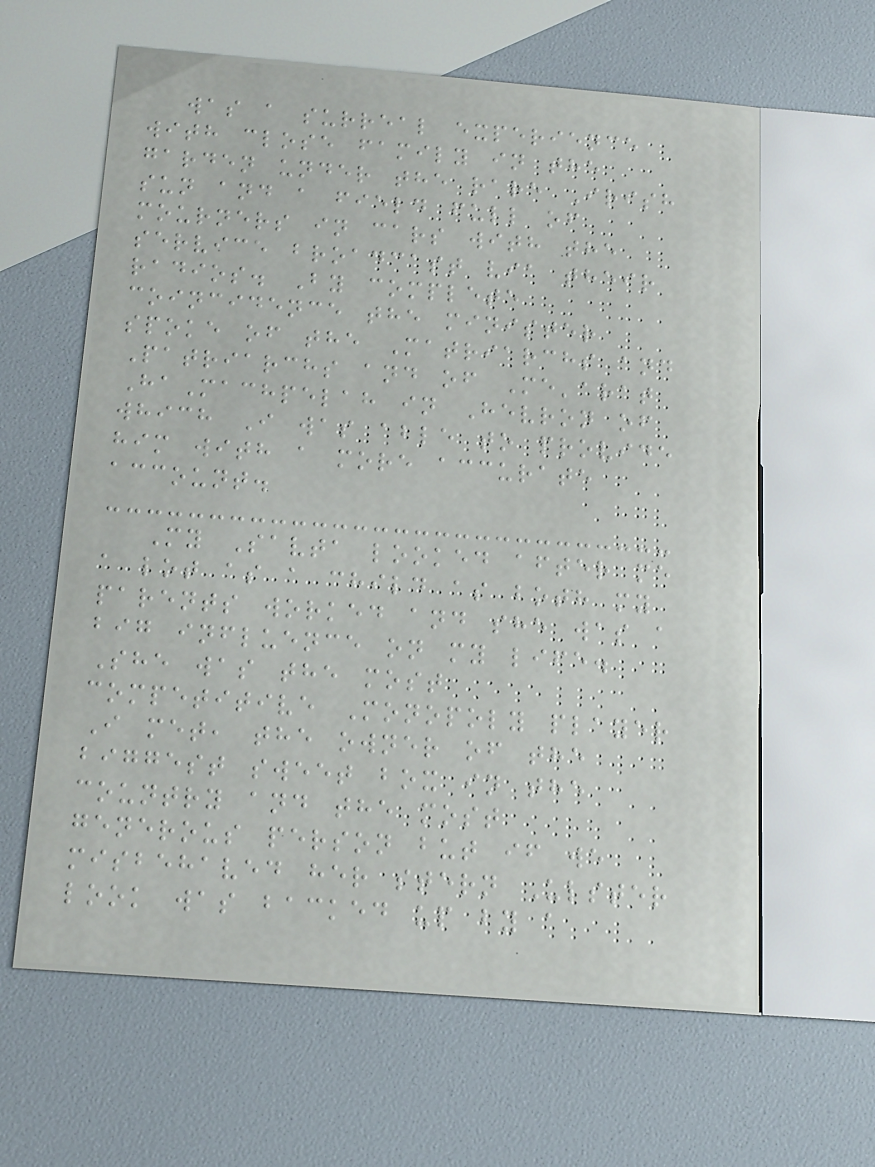was a surreal experience
with close family in the
garden under the rare Irish
sun and a field full of
mourners in cars with the
service broadcast via their
radios. By complete
coincidence the minister
spoke of the Matriarchs and
Patriarchs and of Me'arat
HaMachpelah in Hevron of
which I was able to provide
him with a more accurate
account.
My Savta looked after me
a lot as a child as both my
parents worked and she was a
big influence on my life.
She was the most
competitive Monopoly player
I met, the owner of the
biggest sweet box in the
country and the most
generous person but if we
misbehaved her stern Ulster
look was backed up by a
